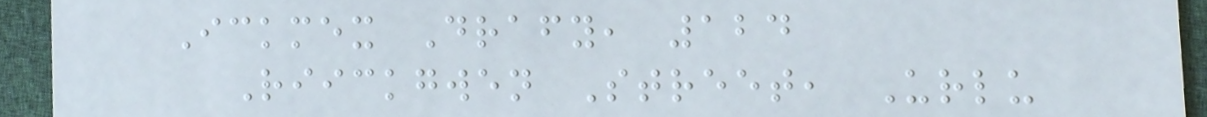Ickmex Drafy, 124
Riickgwen Street, Urlu
